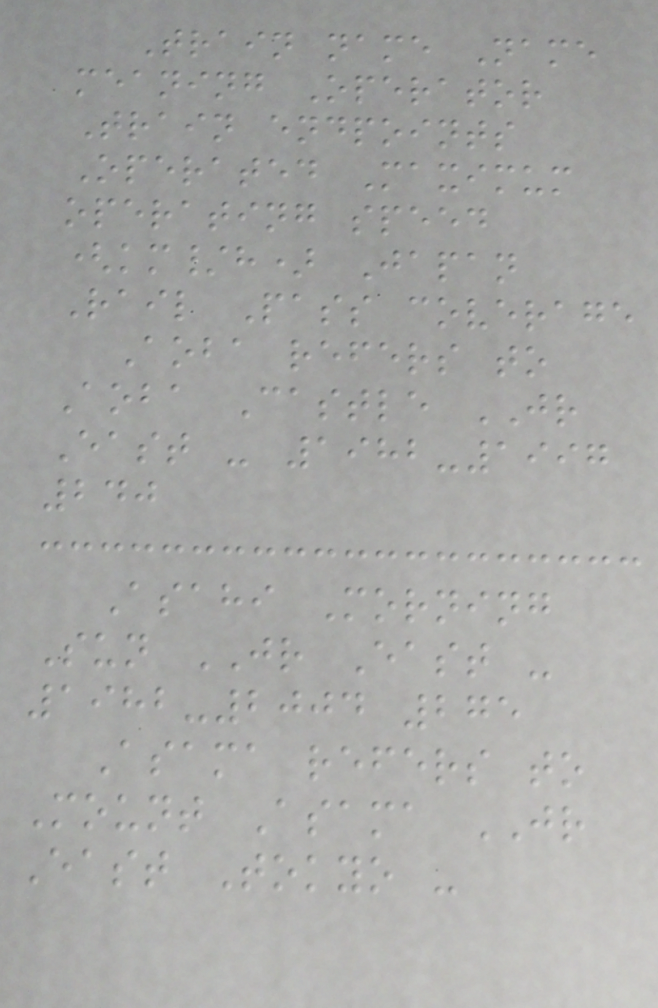Train name Name
meaning Operator
Train endpoints
Operated Maximum
operating speed
(km/h) Japan
Rail Pass coverage
Aoba refers to
Aoba Castle JR
East - 1982-1997
240
Asahi Morning
Sun JR East -
1982-2004 275
Asama refers to
Mount Asama JR
East Tokyo -
